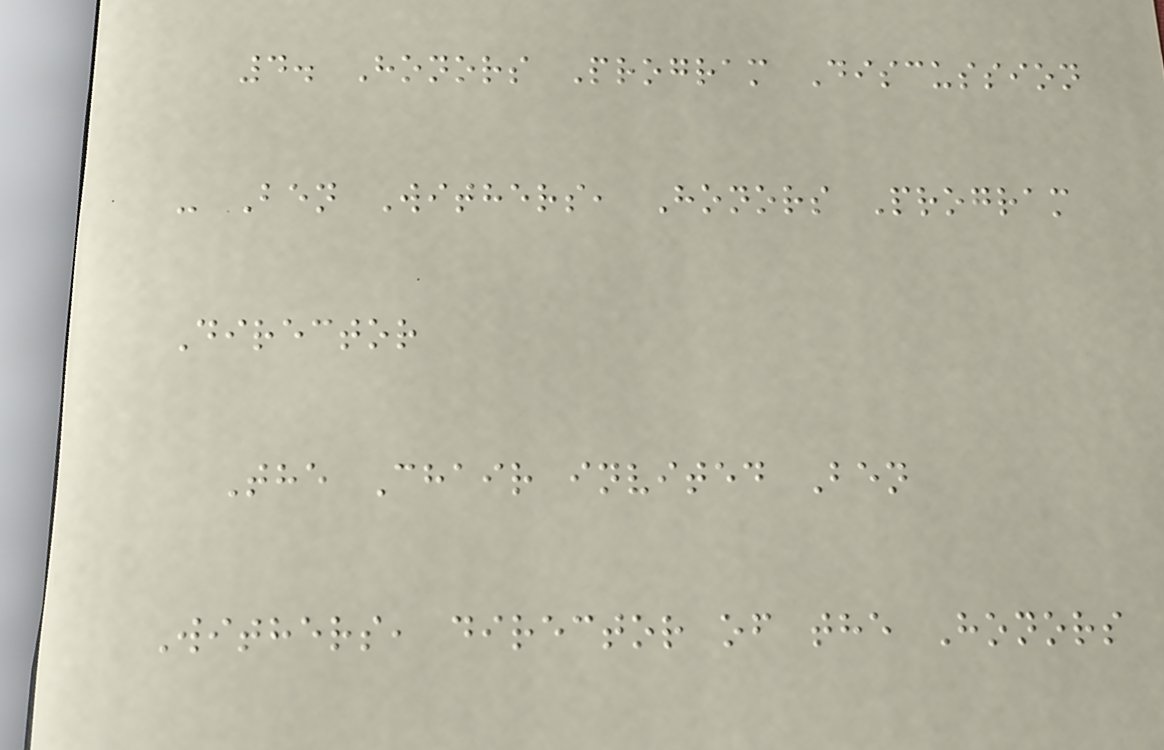4. Honors Program Discussion
- Ben Withers, Honors Program
Director
The Chair invited Ben
Withers, director of the Honors
